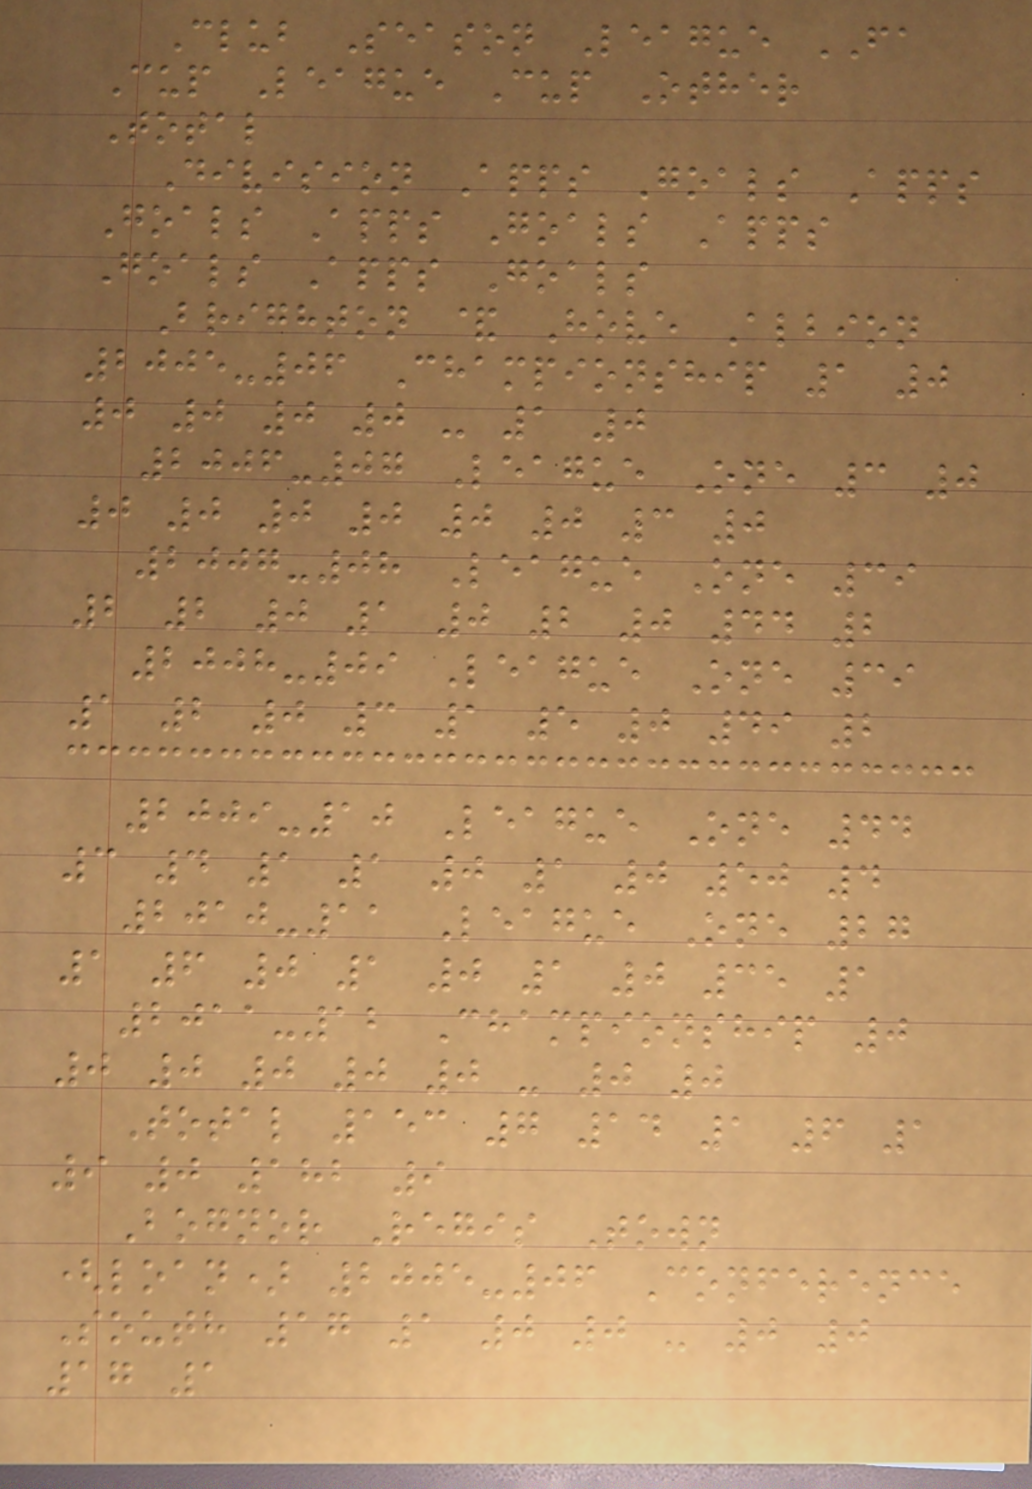Club Season League FA
Cup League Cup Other
Total
Division Apps Goals Apps
Goals Apps Goals Apps
Goals Apps Goals
Brighton & Hove Albion
2005-06 Championship 1 0
0 0 0 0 - 1 0
2006-07 League One 3 0
0 0 0 0 0 0 3 0
2007-08 League One 39
2 2 0 1 0 2 0 44 2
2008-09 League One 39
1 2 0 3 1 5 0 49 2
2009-10 League One 44
3 4 1 1 0 1 0 50 4
2010-11 League One 27
1 6 0 1 0 1 0 35 1
2011-12 Championship 0
0 0 0 0 0 - 0 0
Total 153 7 14 1 6 1
9 0 182 9
Bognor Regis Town
(loan) 2005-06 Conference
South 17 1 0 0 - 0 0
17 1
